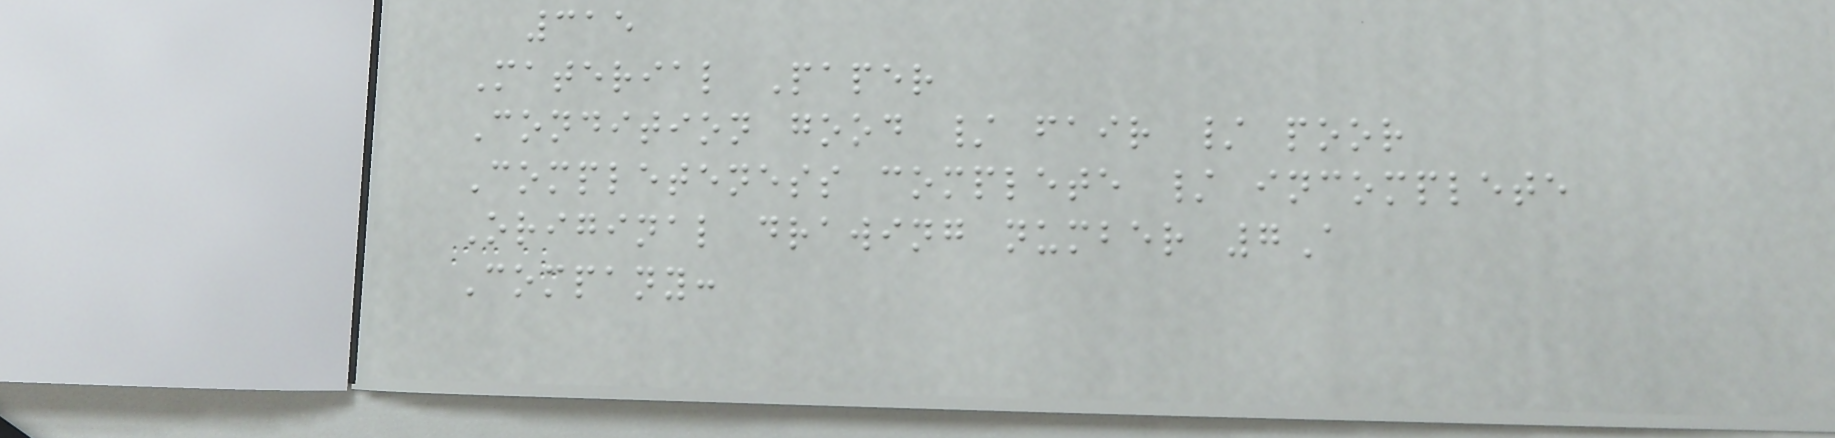315
Material Paper
Condition good / fair / poor
Completeness complete / incomplete
Original drawing number 7A
Company:
